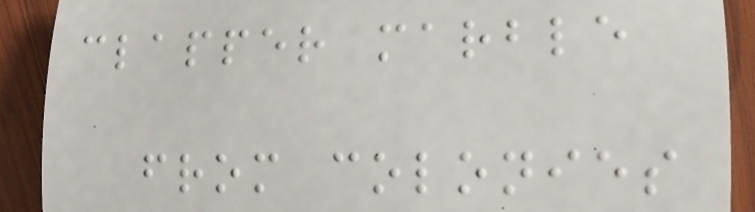clapper marble
from colonies
